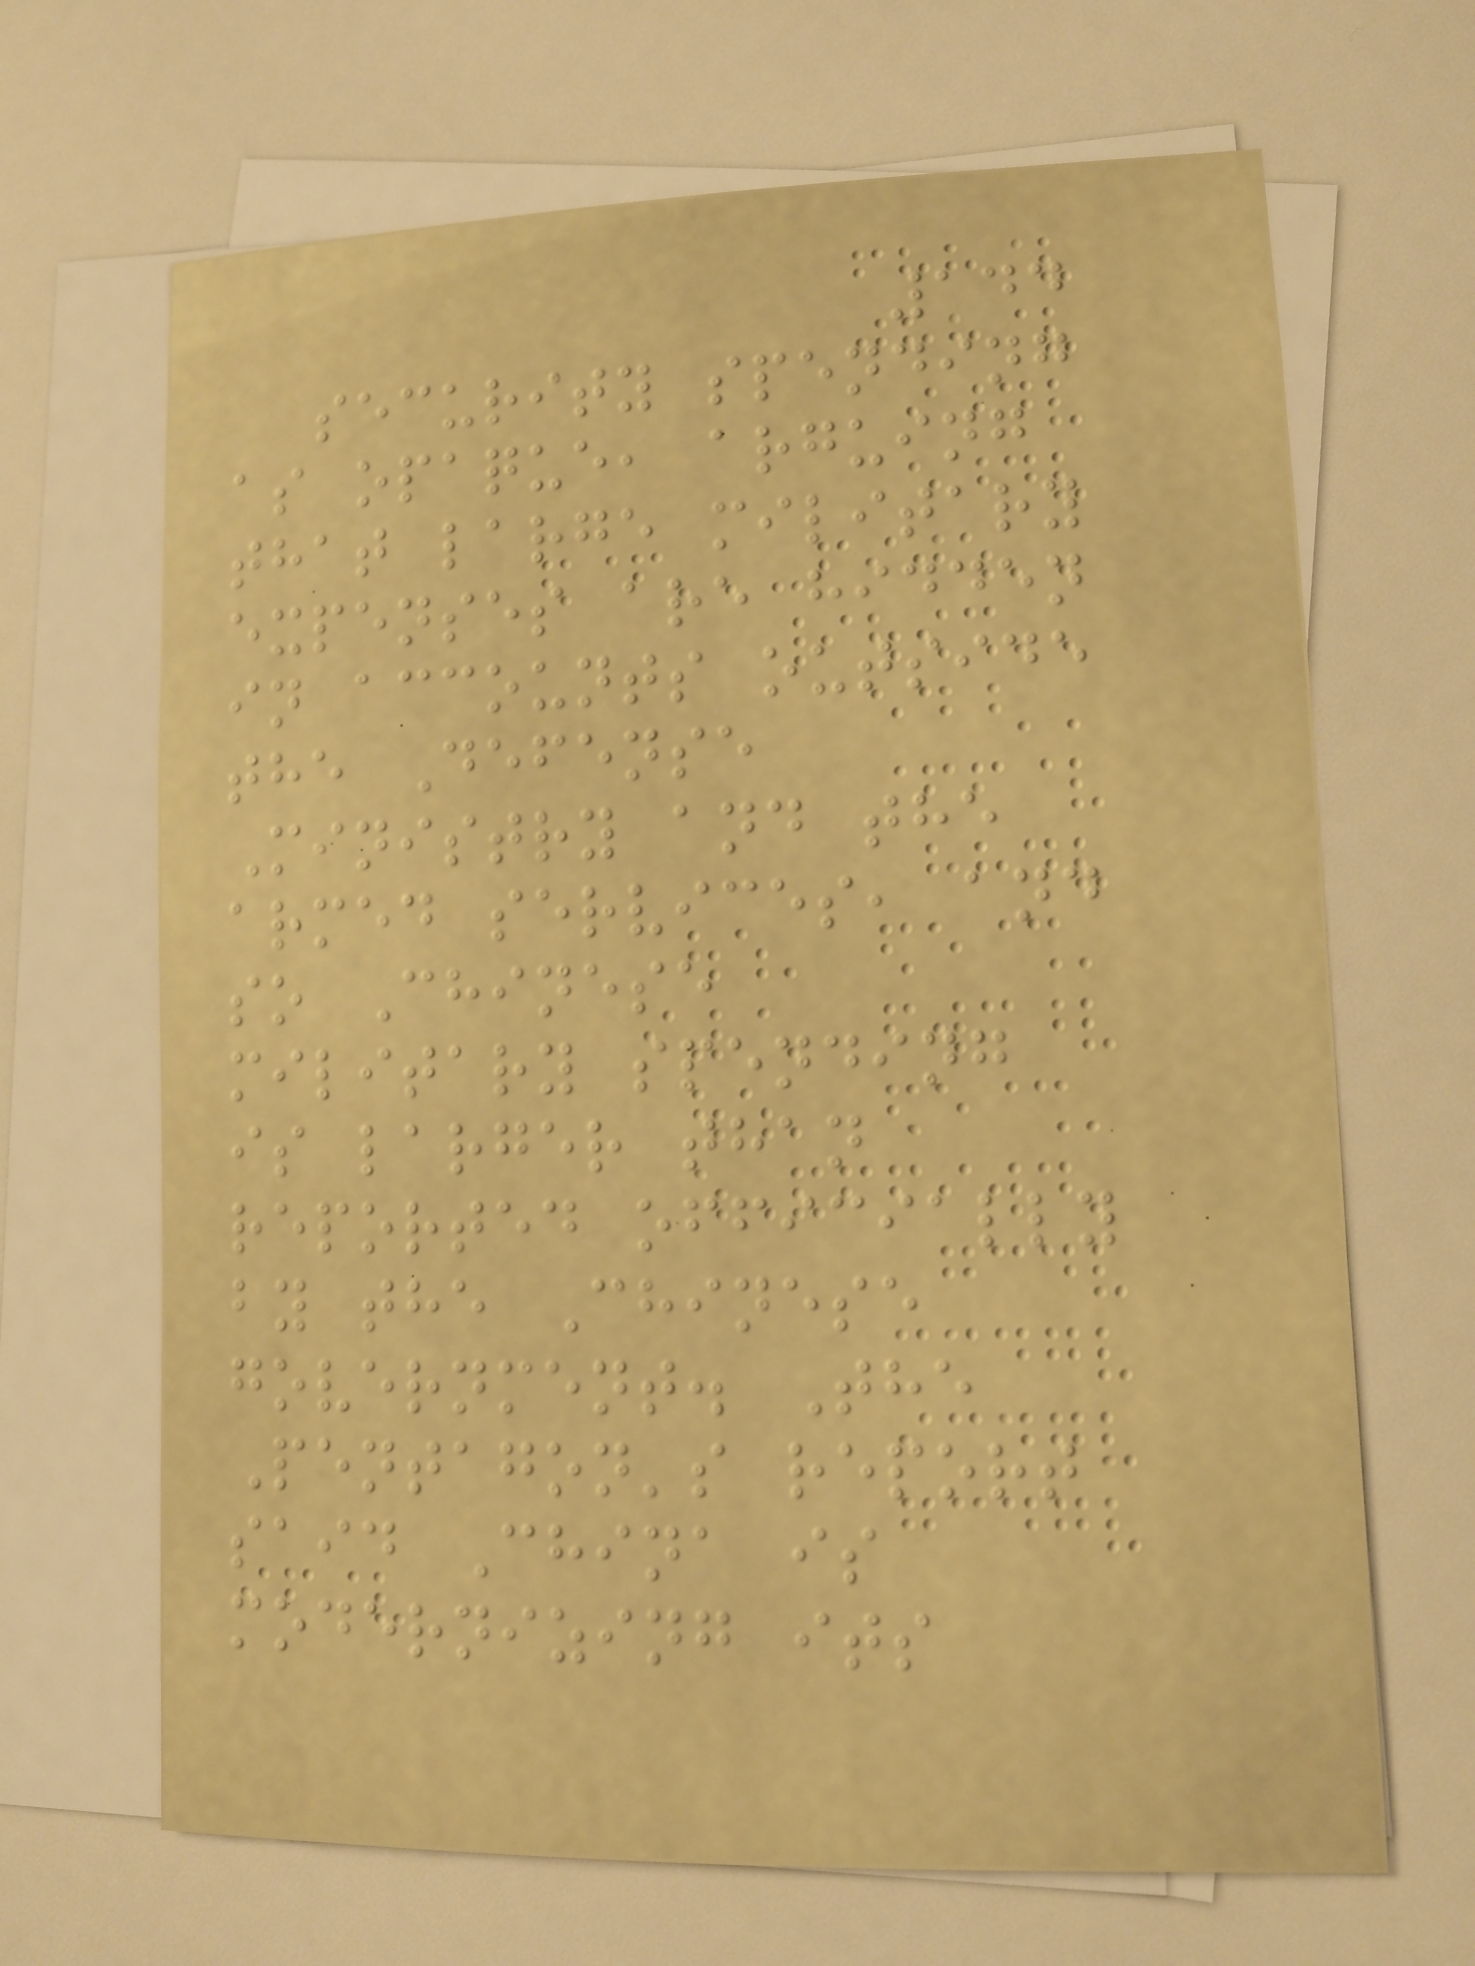144
security spending
as opaque, arguing
that large military
expenses are hidden
in accounts outside
the Defense
Ministry and the
armed services, and
so Chinese
military spending
is larger than
reported officially
by the Chinese
government. The
Pentagon's report
said China is
modernizing its
